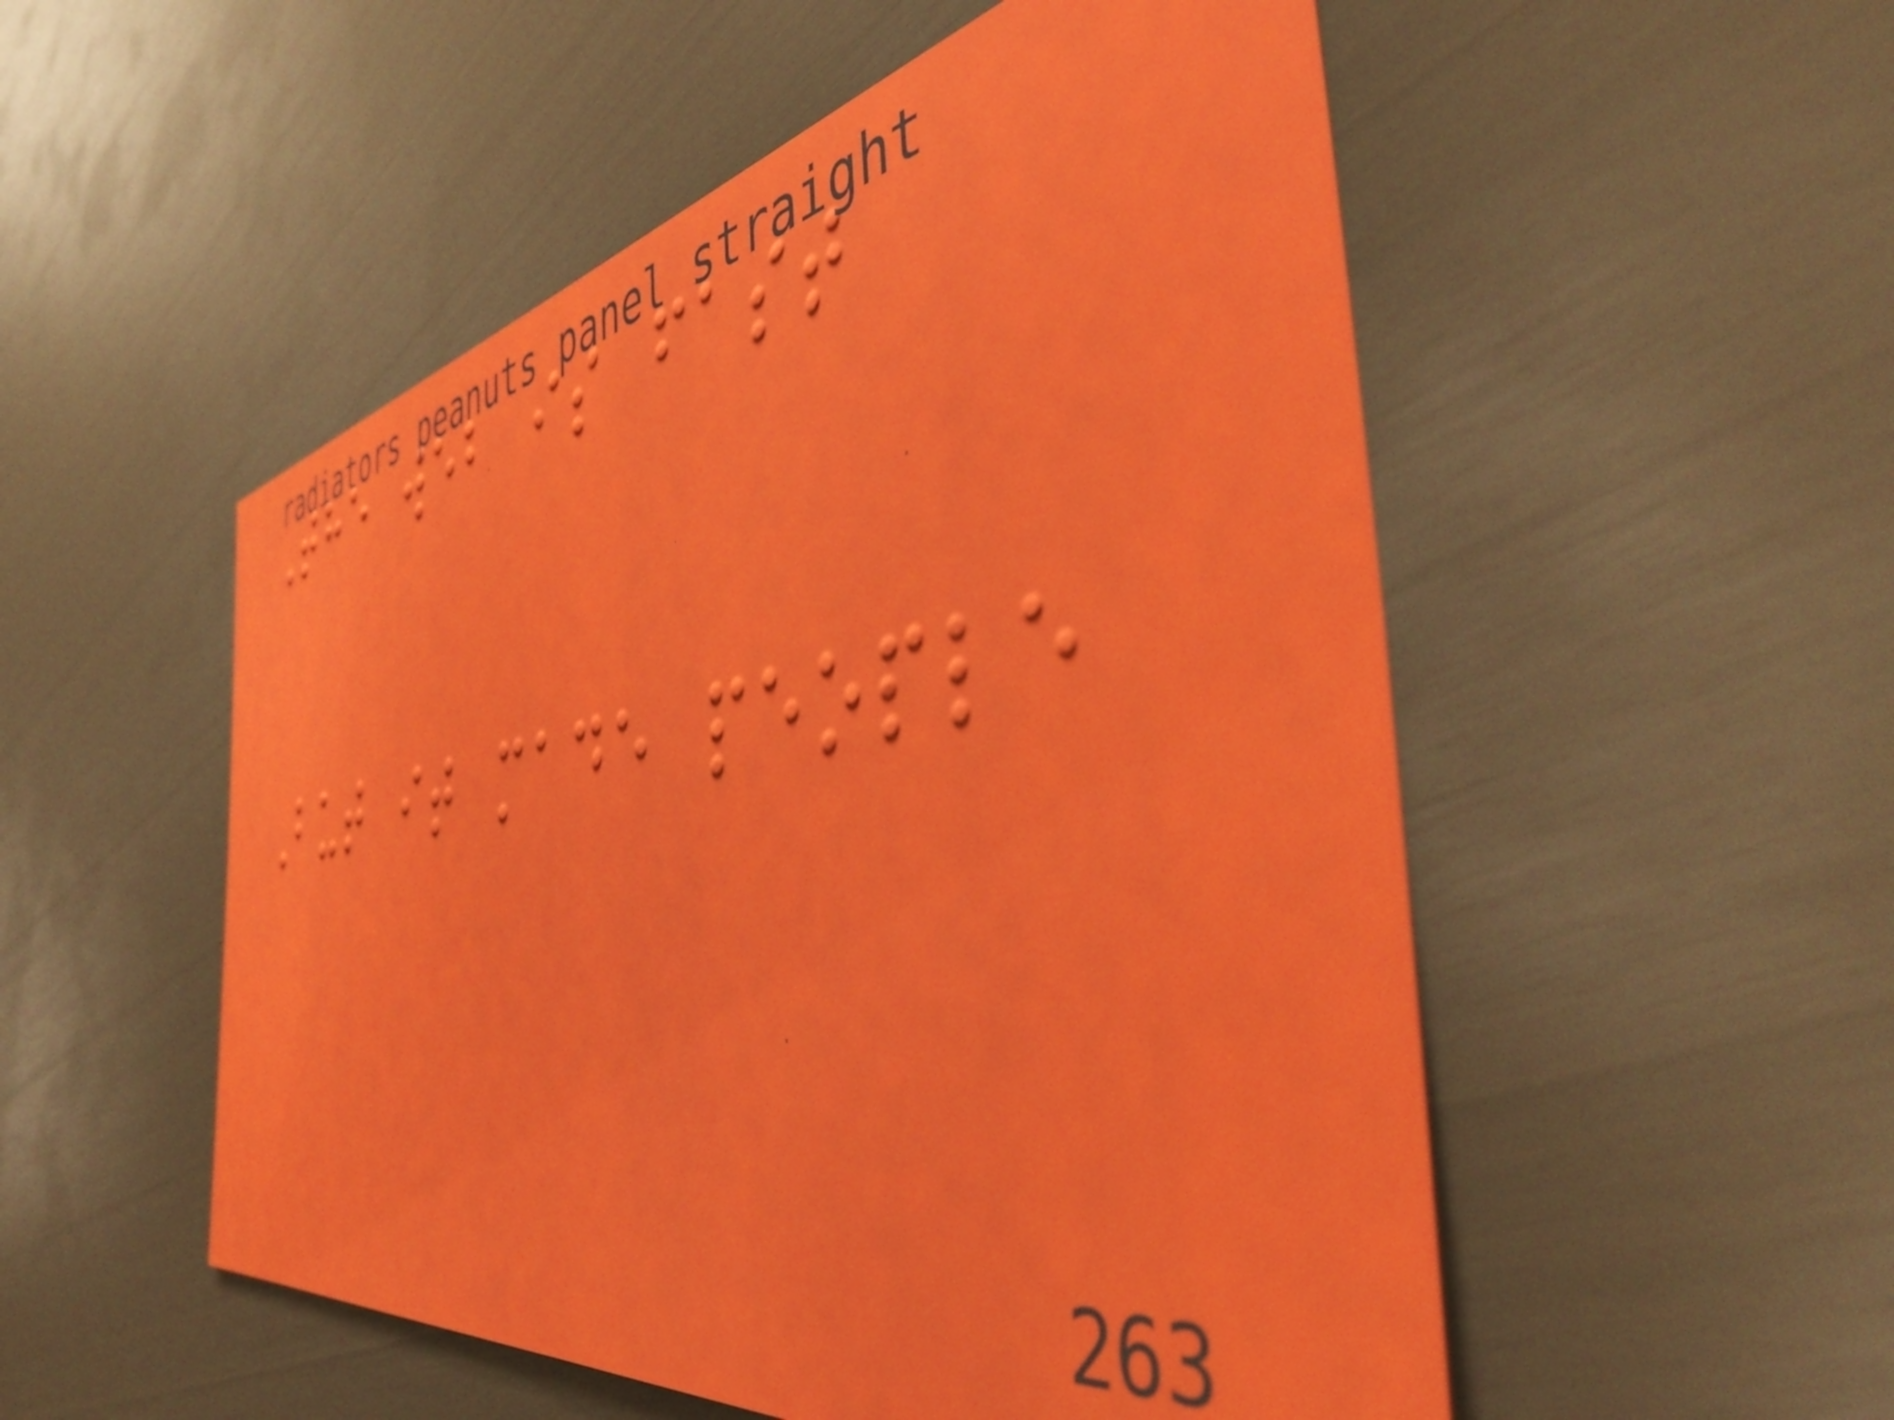The web is fast
But it made people
